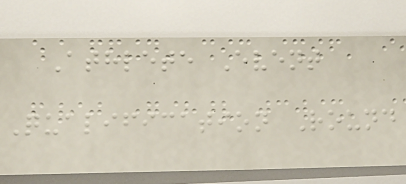Athlete Event
Qualification Round
